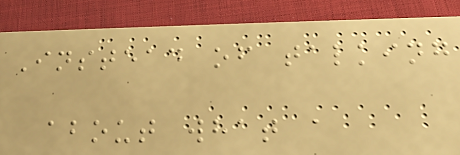Instead of talking
about what a
